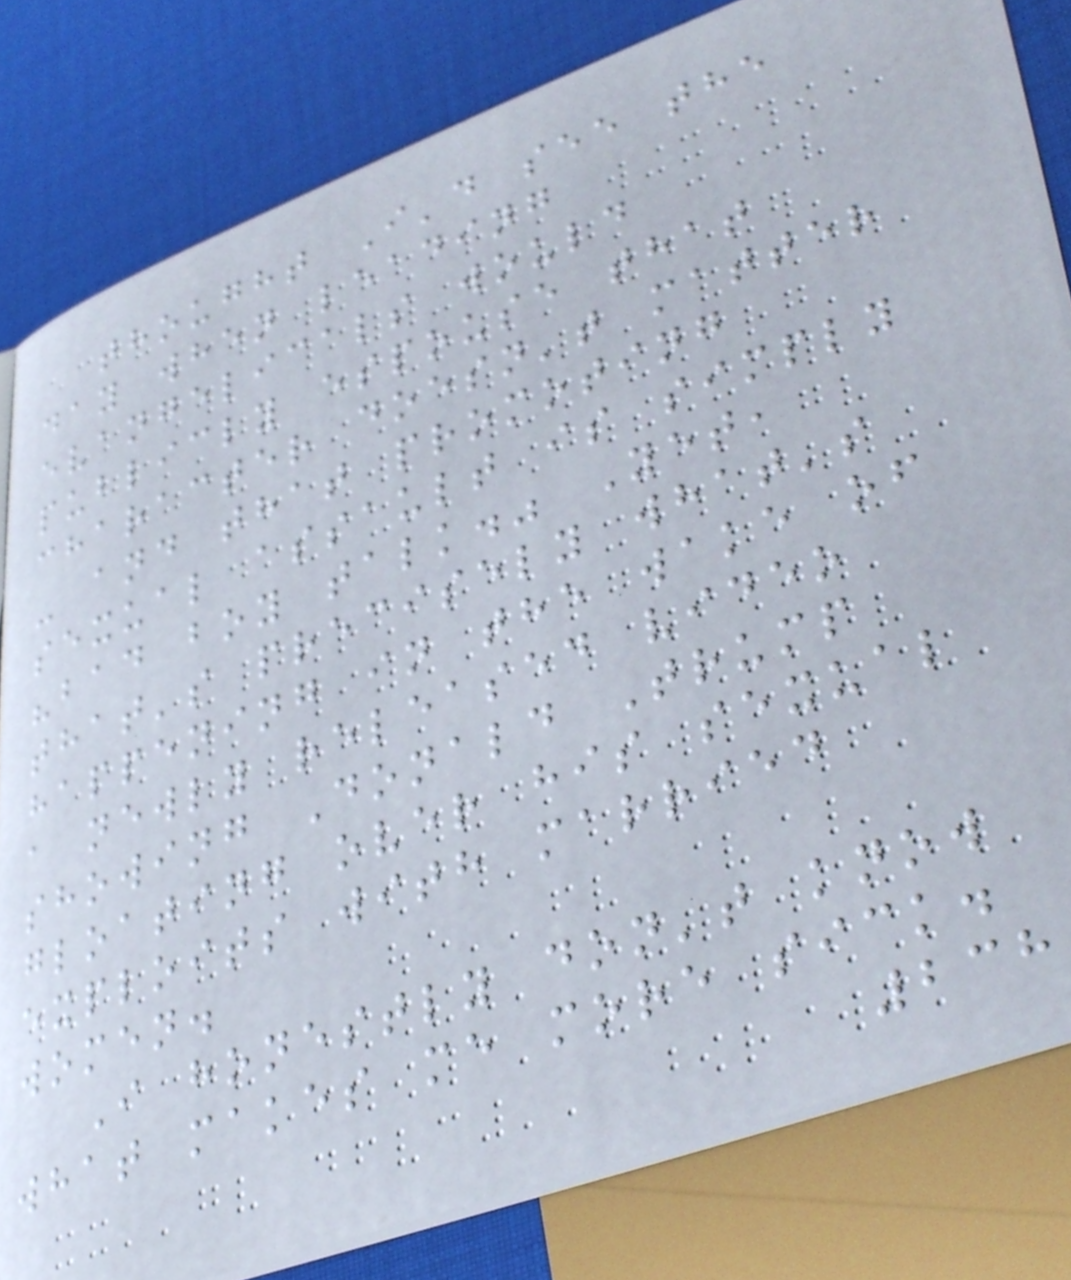thought I'd see the
day when leading
evangelicals would
publicly espouse that
character doesn't matter
- and that promoting
sexual assault is simply
"bad boy talk." Yet,
that's precisely what's
happening in the wake of
a newly released video
showing Donald Trump
gloating over his sexual
exploits with married
women.
I honestly don't know
what makes me more sick.
238
